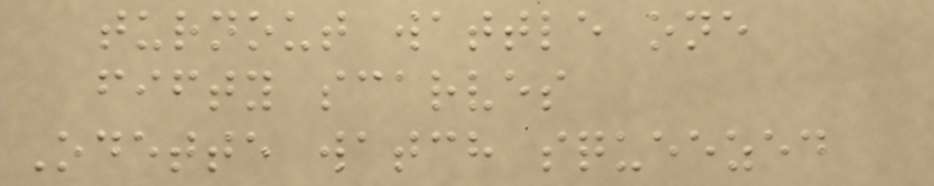turnout wattle one
fifty scarves
Odette watch squeezed
